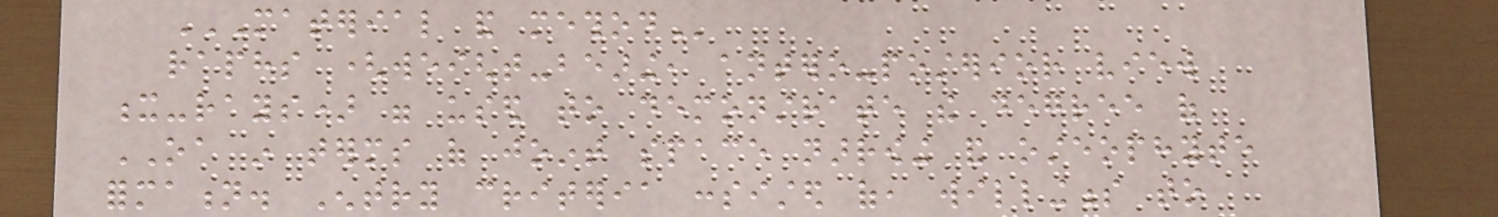MATERIAL AND METHOD
raphs (weight-bearing, antero-posterior view
x-rays) were used to demonstrate the degree of
OA in terms of joint space narrowing and osteophyte
formation. Entry criteria consisted of, willingness to
